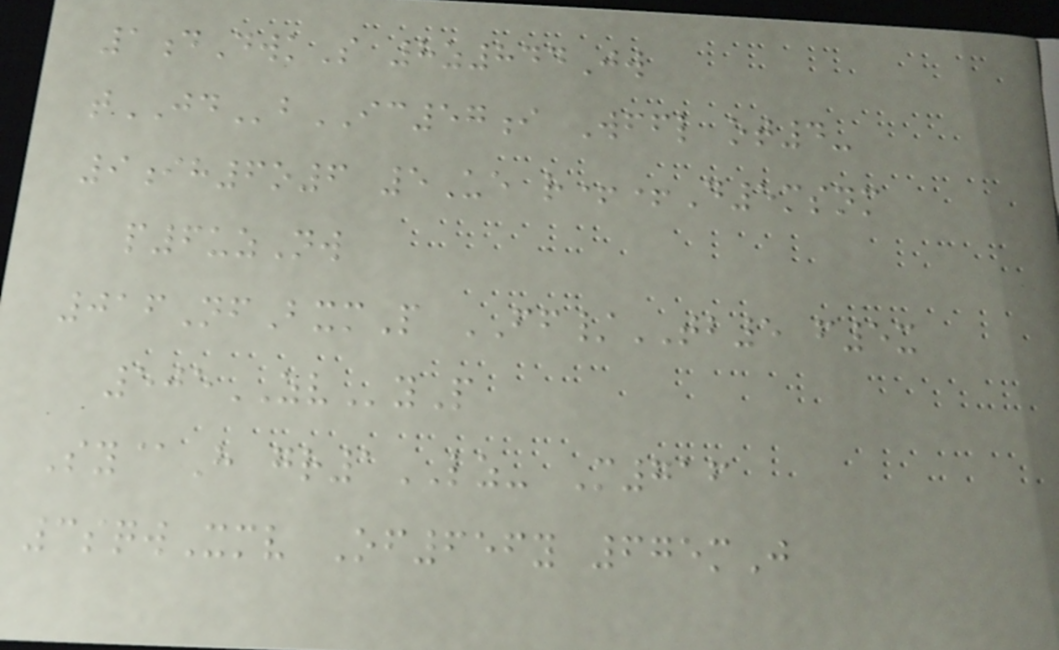1dDwkS 8z844Jw
tJDbIC57i Wffl ot4-
9ih6o6 5Ue r++D5msnm
p6uzNw
016NfBxmP FF/TB5 f5x
505ZVyP
Sy@H gr1LZ- M716
3sqwXmv Of656y 675mJ
